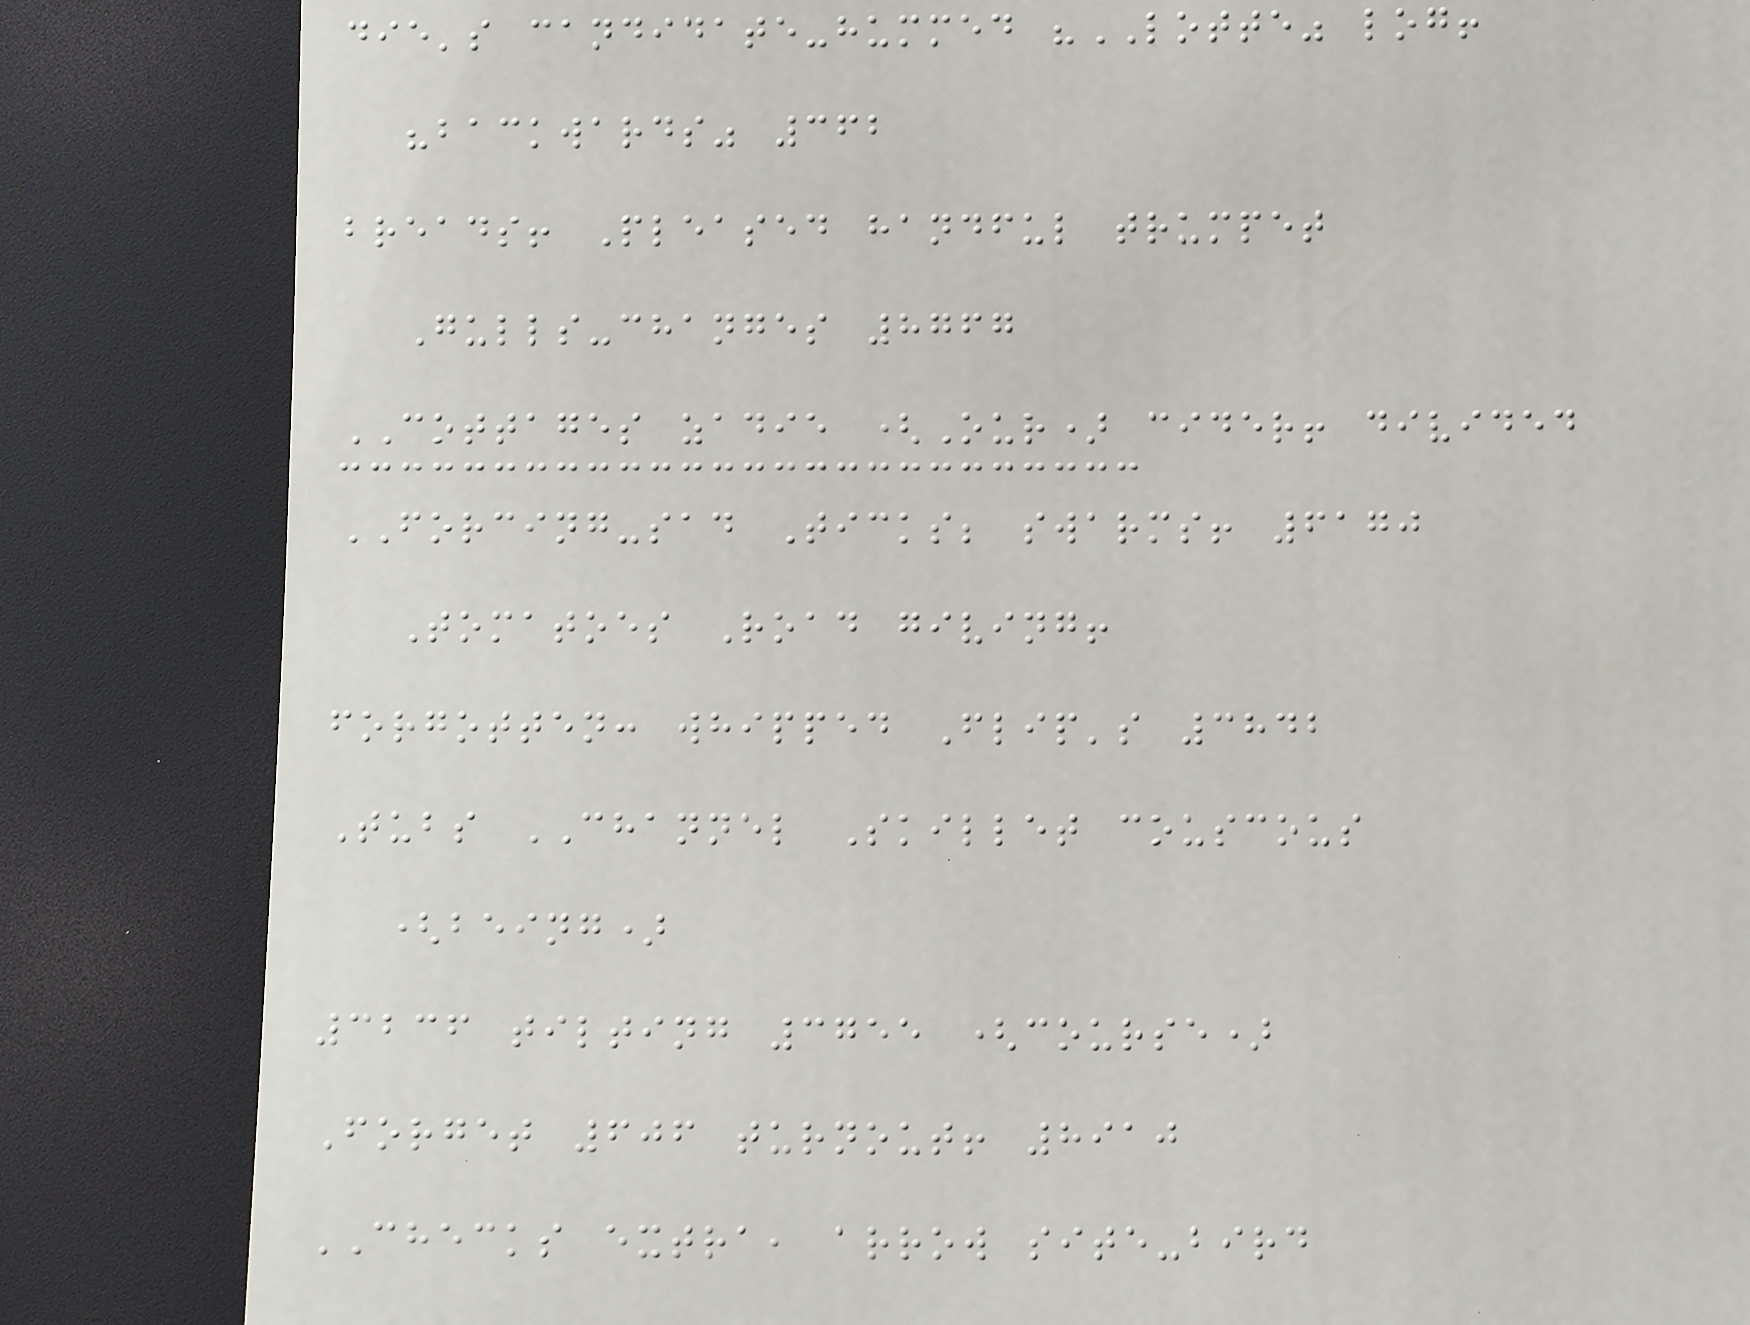die's candidate-hummed "LOTTE" log!
"backwards" 362
breads! Pleased handful trumpet
Gulls-changes 8767
COTTAGES zadie (Our) cider! divided
FORCING-sad Ticks; swarms! 6170
Tomatoes Road giving!
forgotten: whipped Flip's 3842
Tubs CHANNEL Skillet couscous
(being)
3236 tilting 3755 (course)
Forget 606 turnout! 8910
CHECKS extra, arrow site-bird
